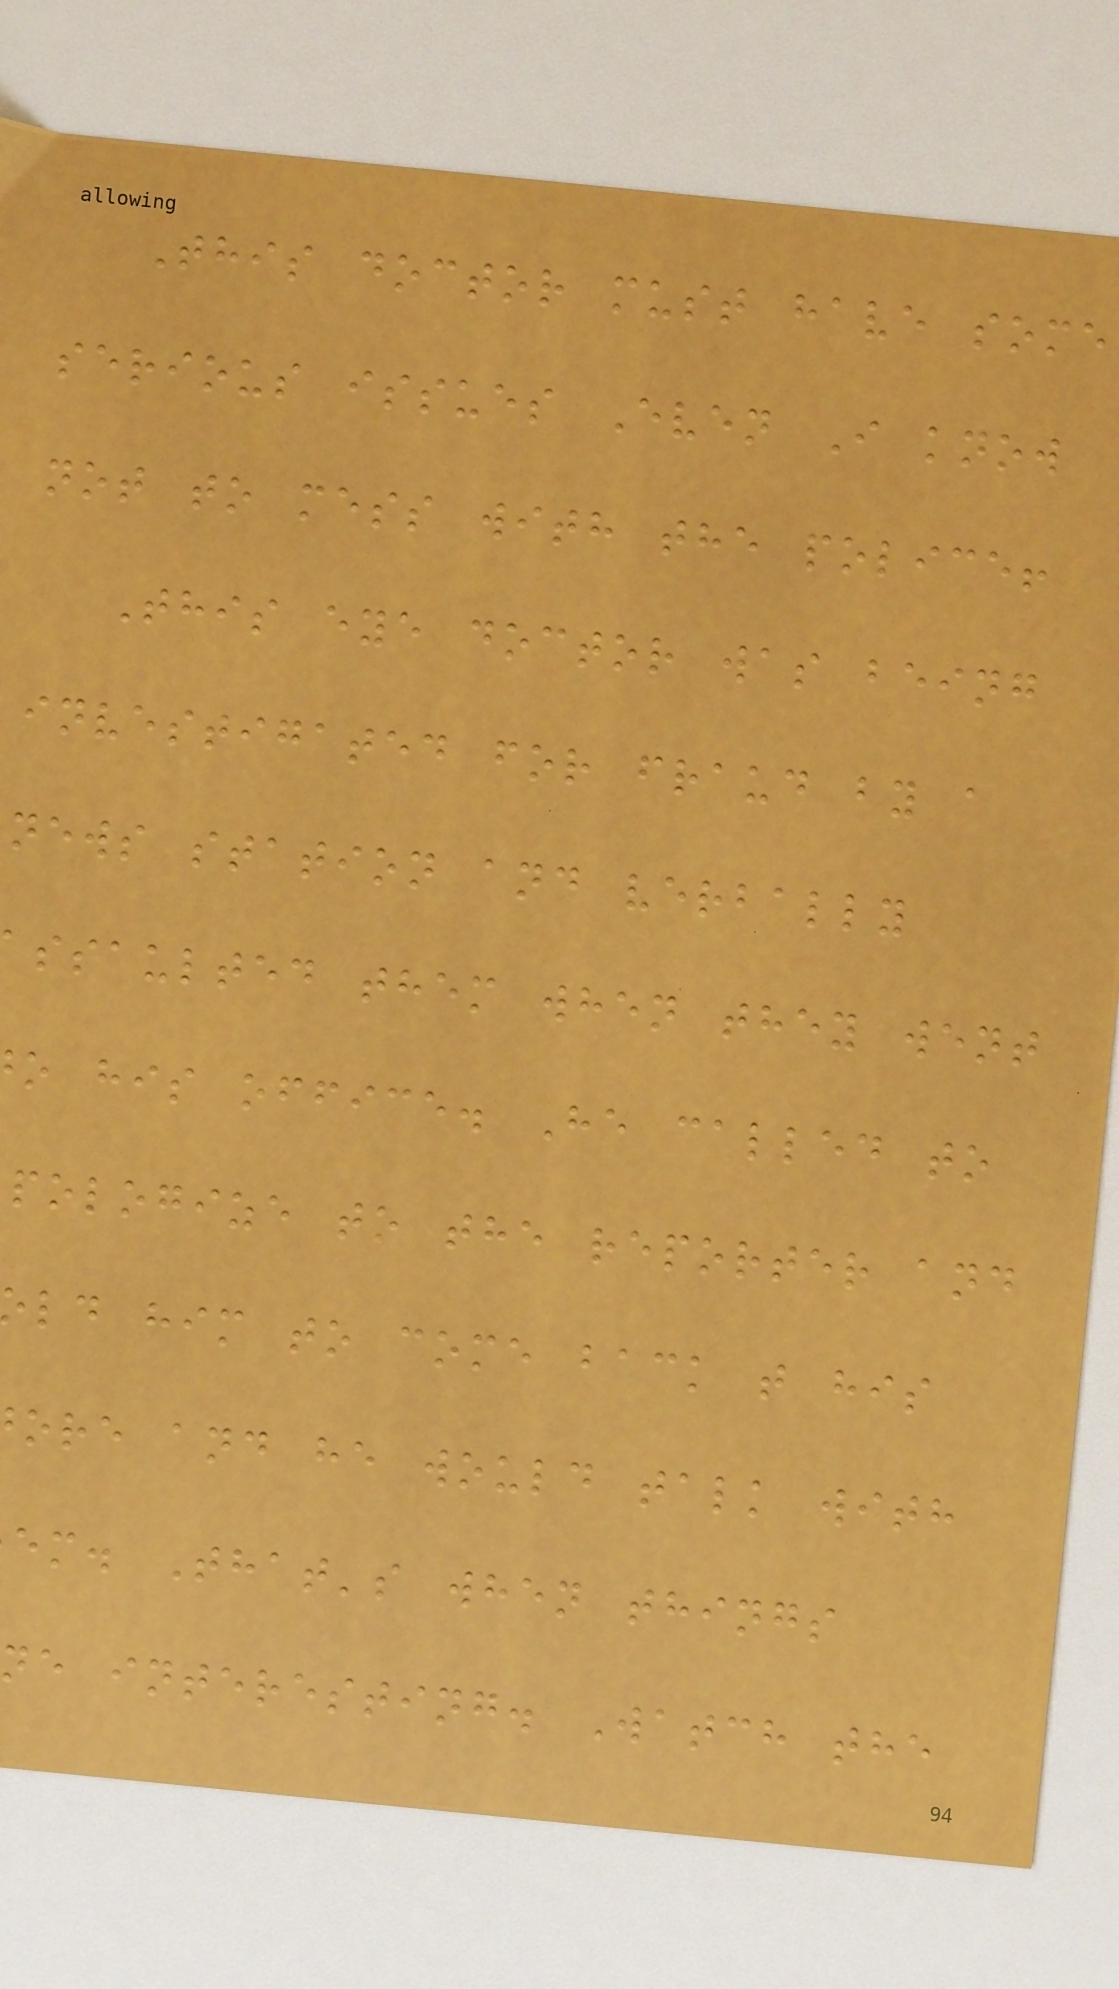This doctor must have some
serious issues Even I know
not to mess with the police!
This eye doctor was being
investigated for fraud by a
news station and verbally
ssaulted them when they went
o his office. He called to
pologize to the reporter and
ld him to come back t his
ore and he would talk with
em. That's when things
ne interesting. Watch the
